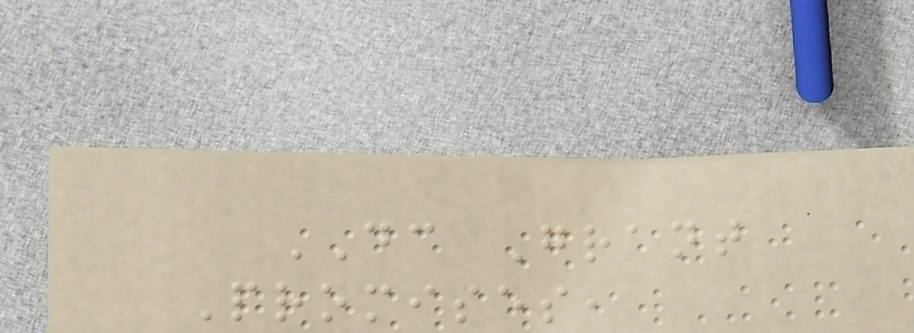DC Grant
Promises,
